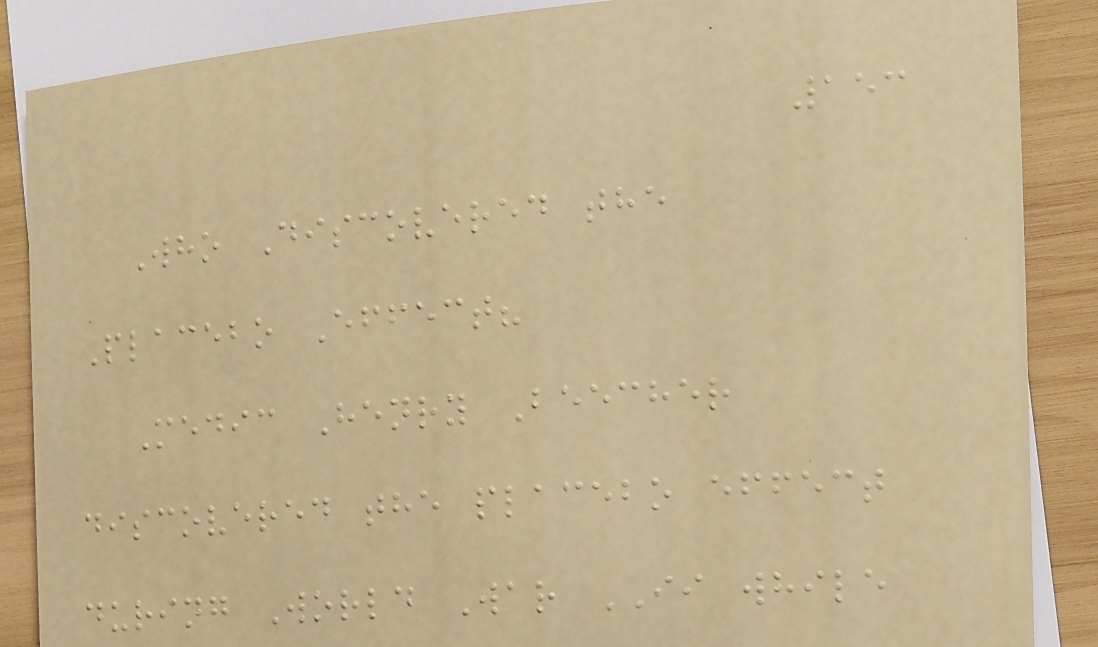153
Who Discovered the
Placebo Effect?
Medic Henry Beecher
discovered the placebo effect
during World War II while
